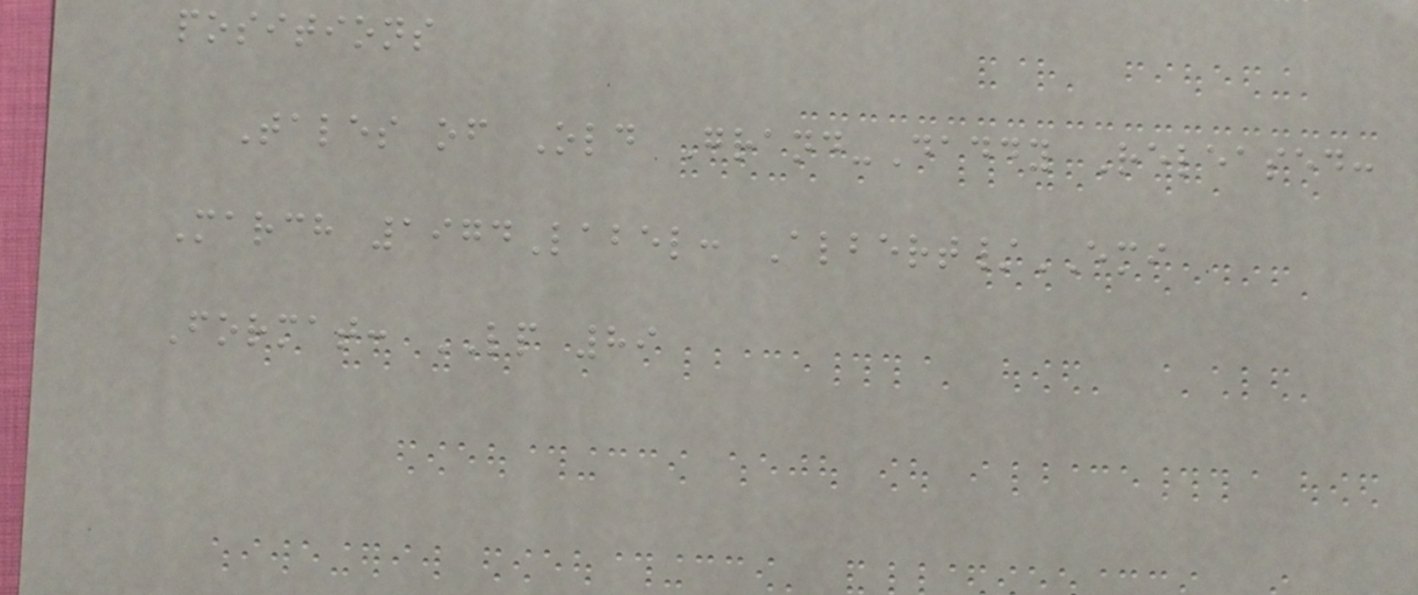positions
Tales of Old Grand-Daddy Released:
March 1974Label: Albert/EMI
Format: LP 89
